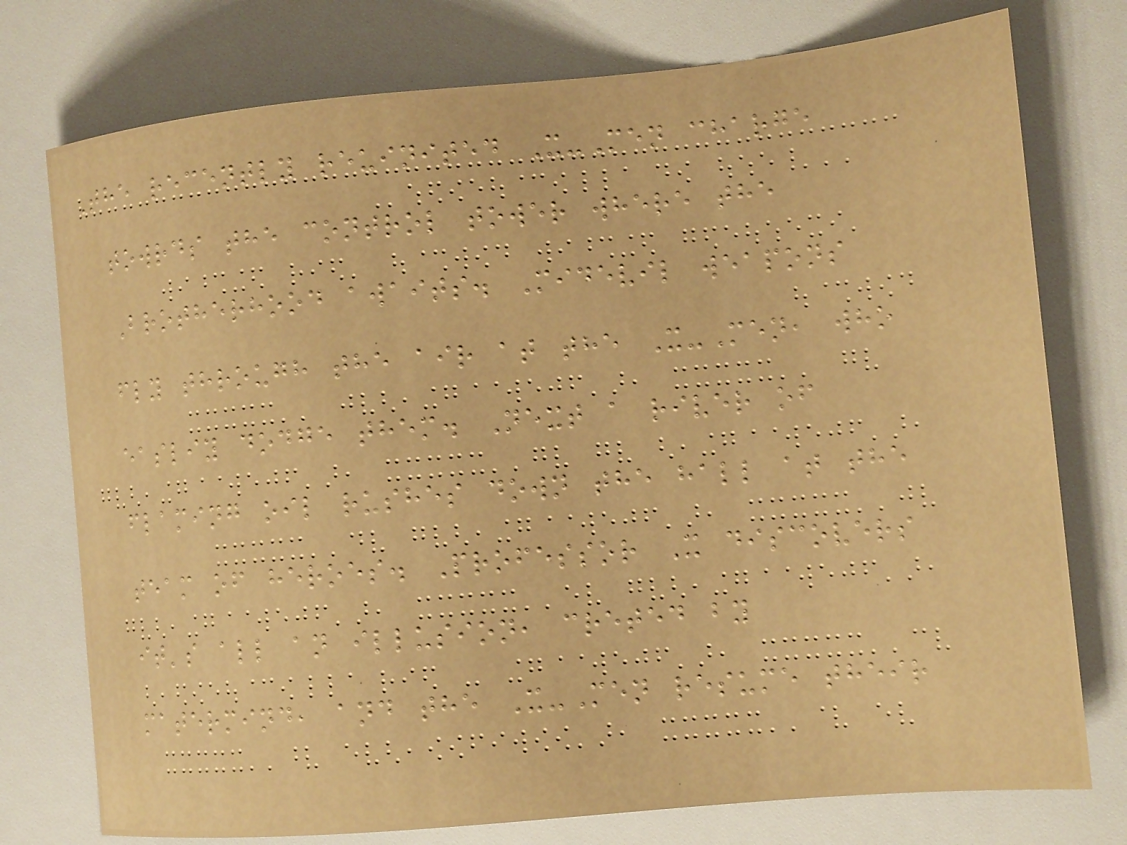The recently reuinited X-Men charge
towrds the control tower where the
Brotherhood awaits. Midevil weapons
fly through the air at the X-Men, who
easliy dodge them. Next a river of
flaming oil rushes down the hall at the
team of heroes. Professor X discovers
it's all an illusion, creted by
matermind, and the X-Men resume their
